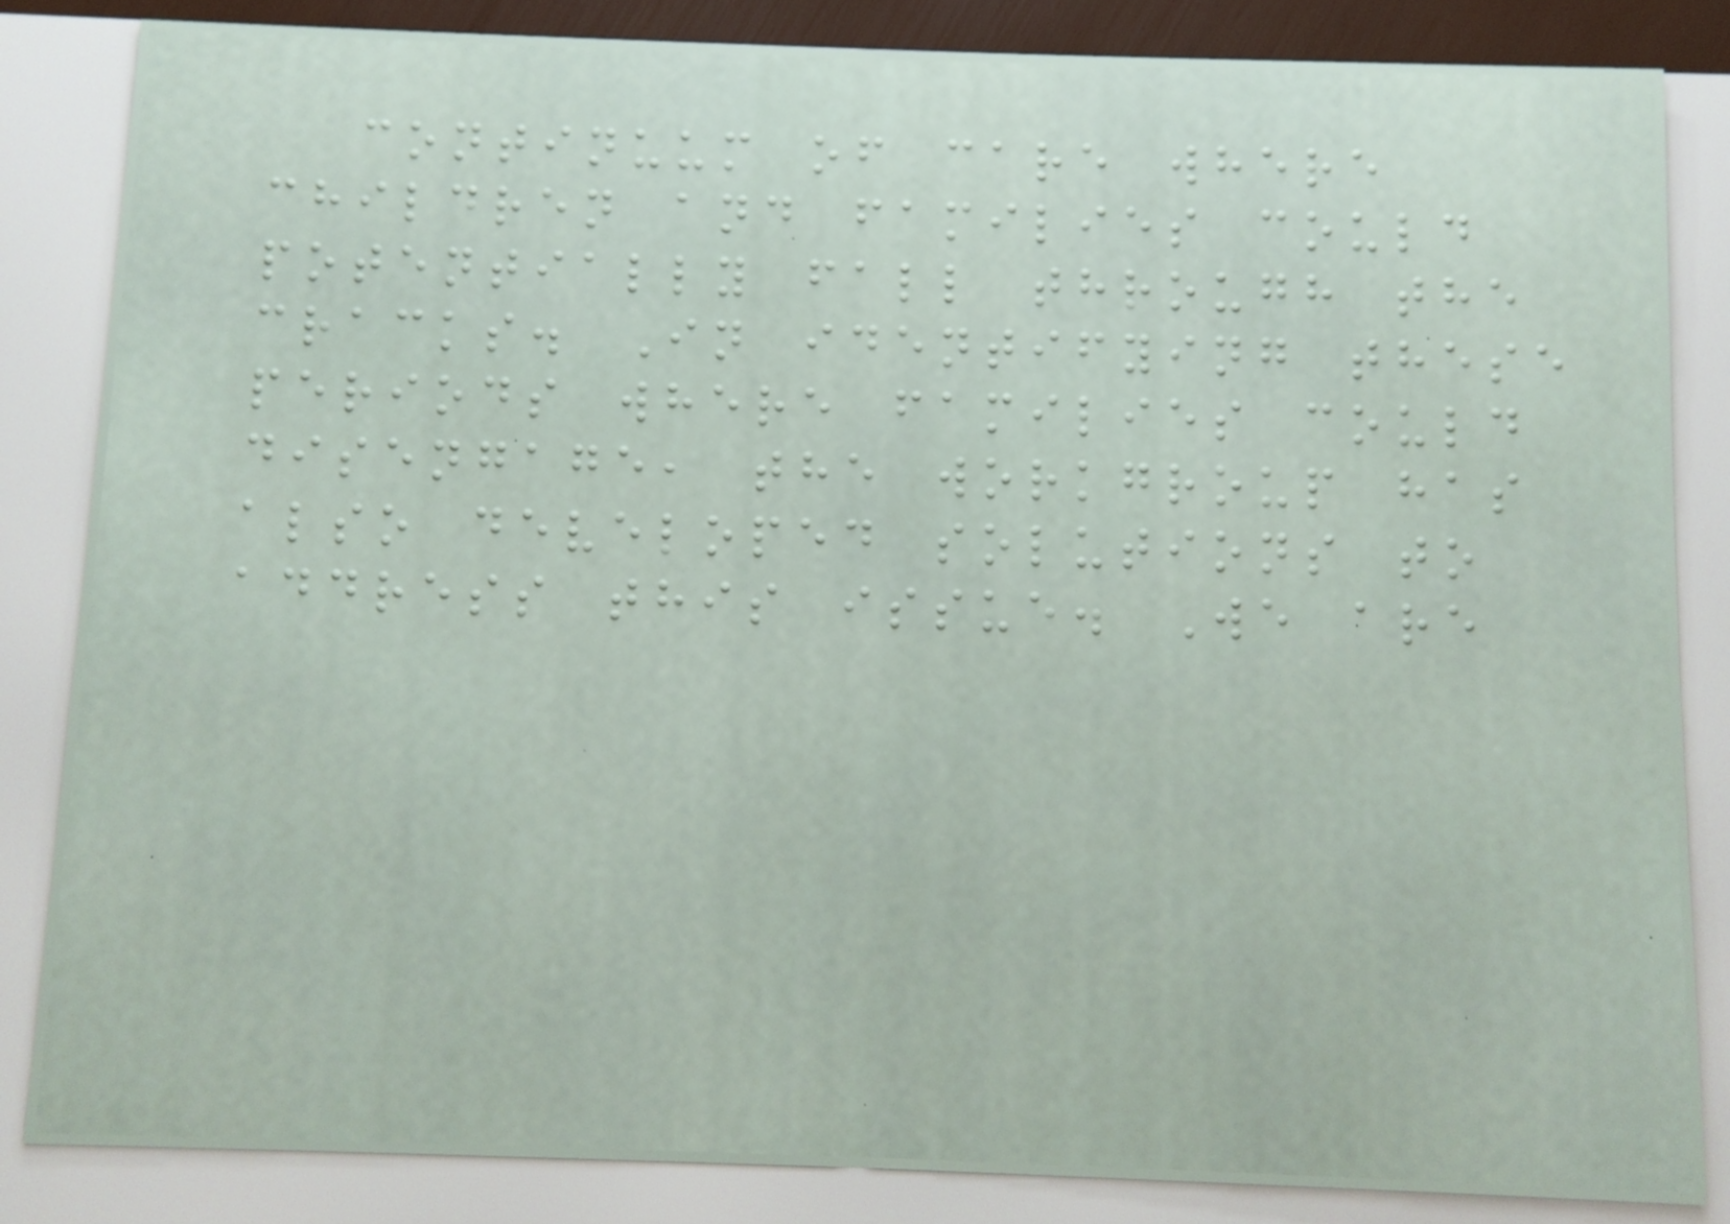continuum of care where
children and families could
potentially fall through the
cracks. In identifying these
periods where families could
disengage, the workgroup has
also developed solutions to
address this issue. We are
